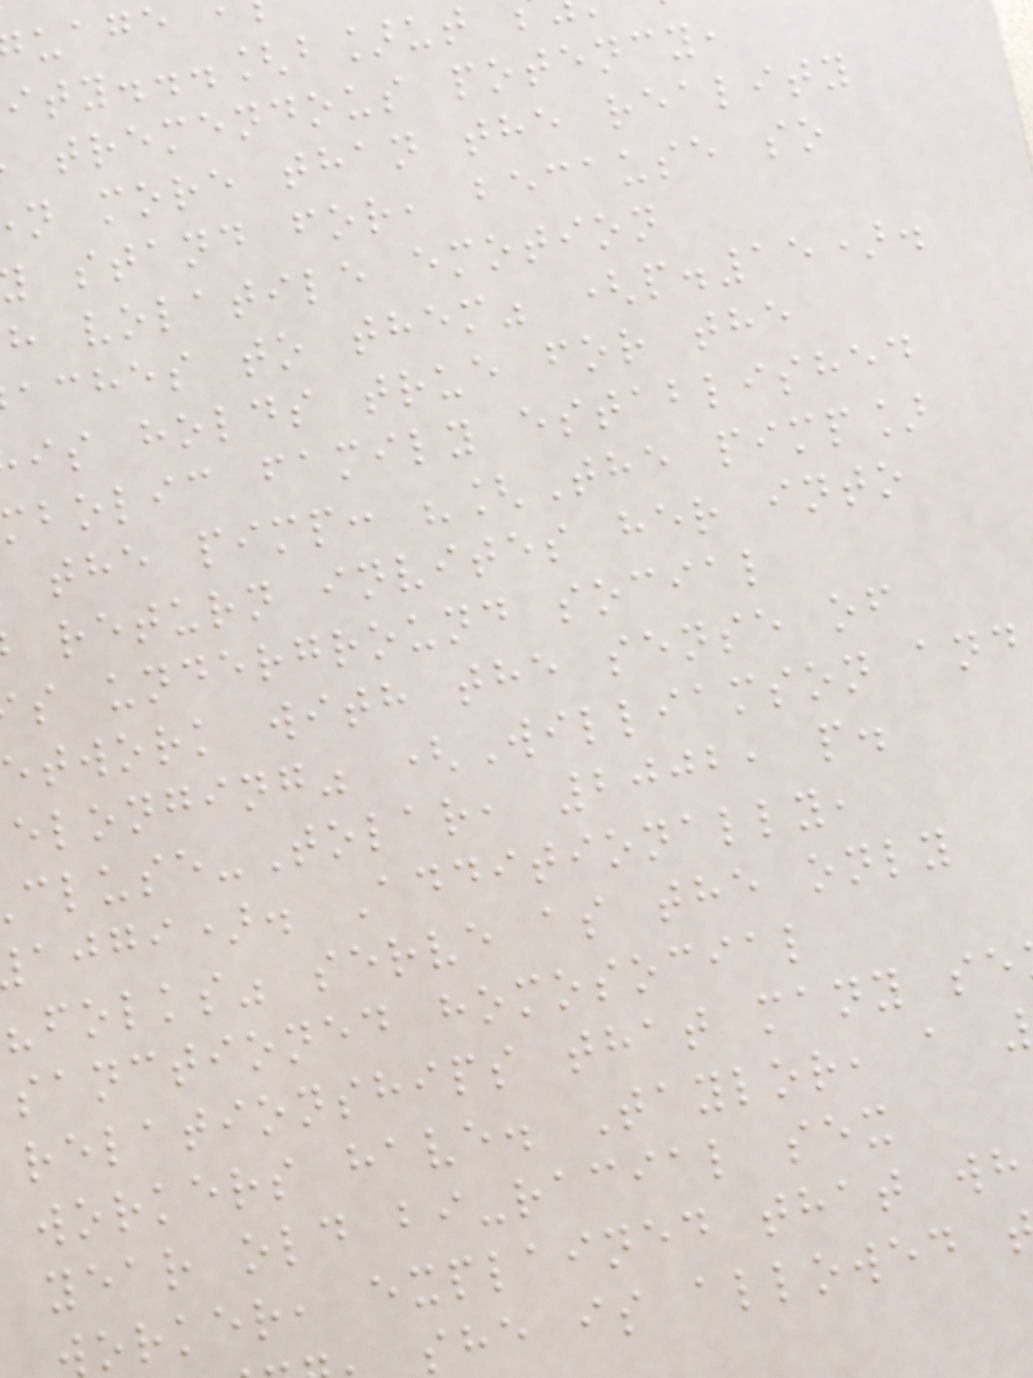ity...[b]ut
tremendous potency,
n more than the reality
stand for, because so
h volatile emotion
aches to them" (p.15).
is holds true for the
bolic family established
the pimp: "[The pimp]
return invites her into
s underground social
etwork with the sense of
elonging" (Williamson and
luse-Tolar, 2002, p.
ajgi). Additionally,
"folks" serve as the only
sanctioned homosocial
relationships that many se
workers have. Taylor, a
year old bi-racial sex
orker, explained that wh
she is allowed
